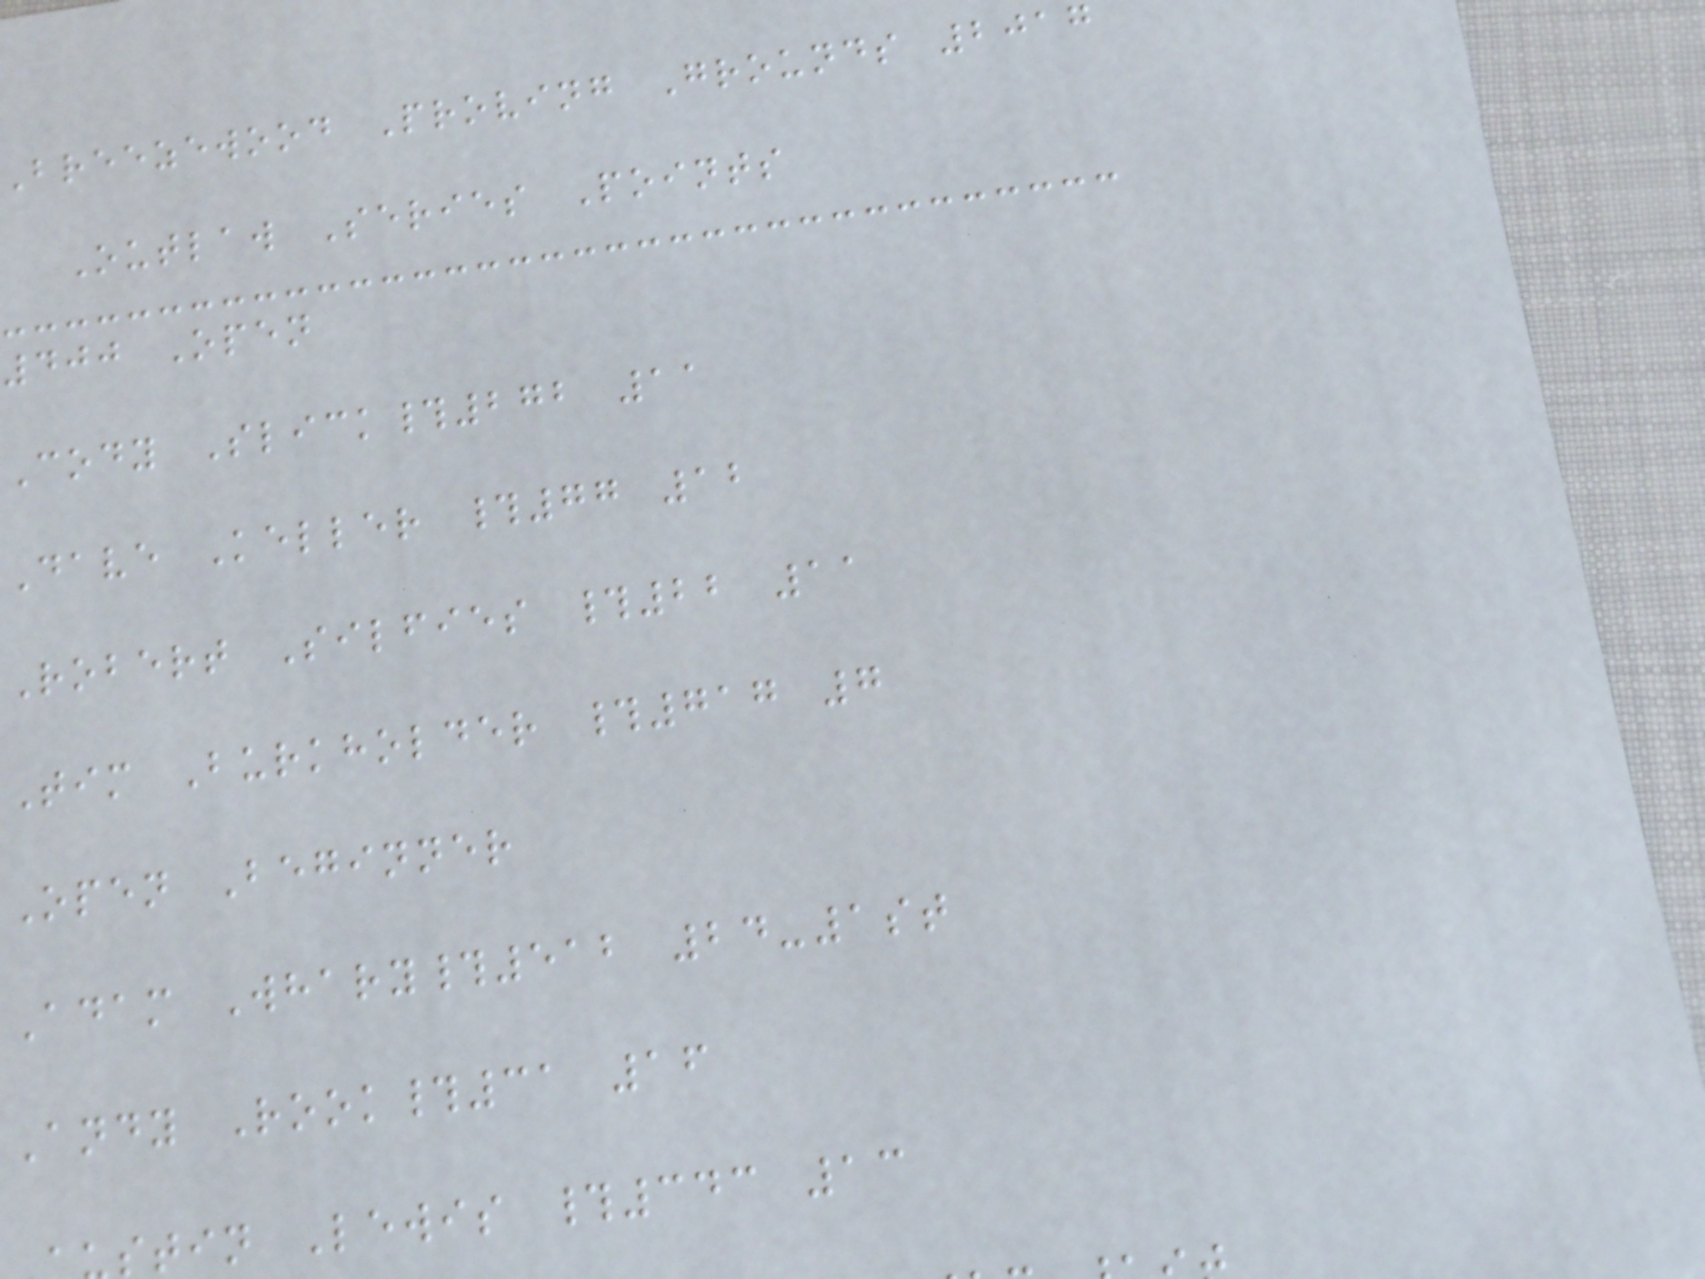Breezewood Proving Grounds 2017
Outlaw Series Points
400 Open
Cody Slick#272 11
Dave Keller #77 12
Robert Silfies #22 11
Tim Burkholder #717 7
Open Beginner
Adam Whary#512 24-1st
Andy Rook#31 16
stin Lewis #343 13
